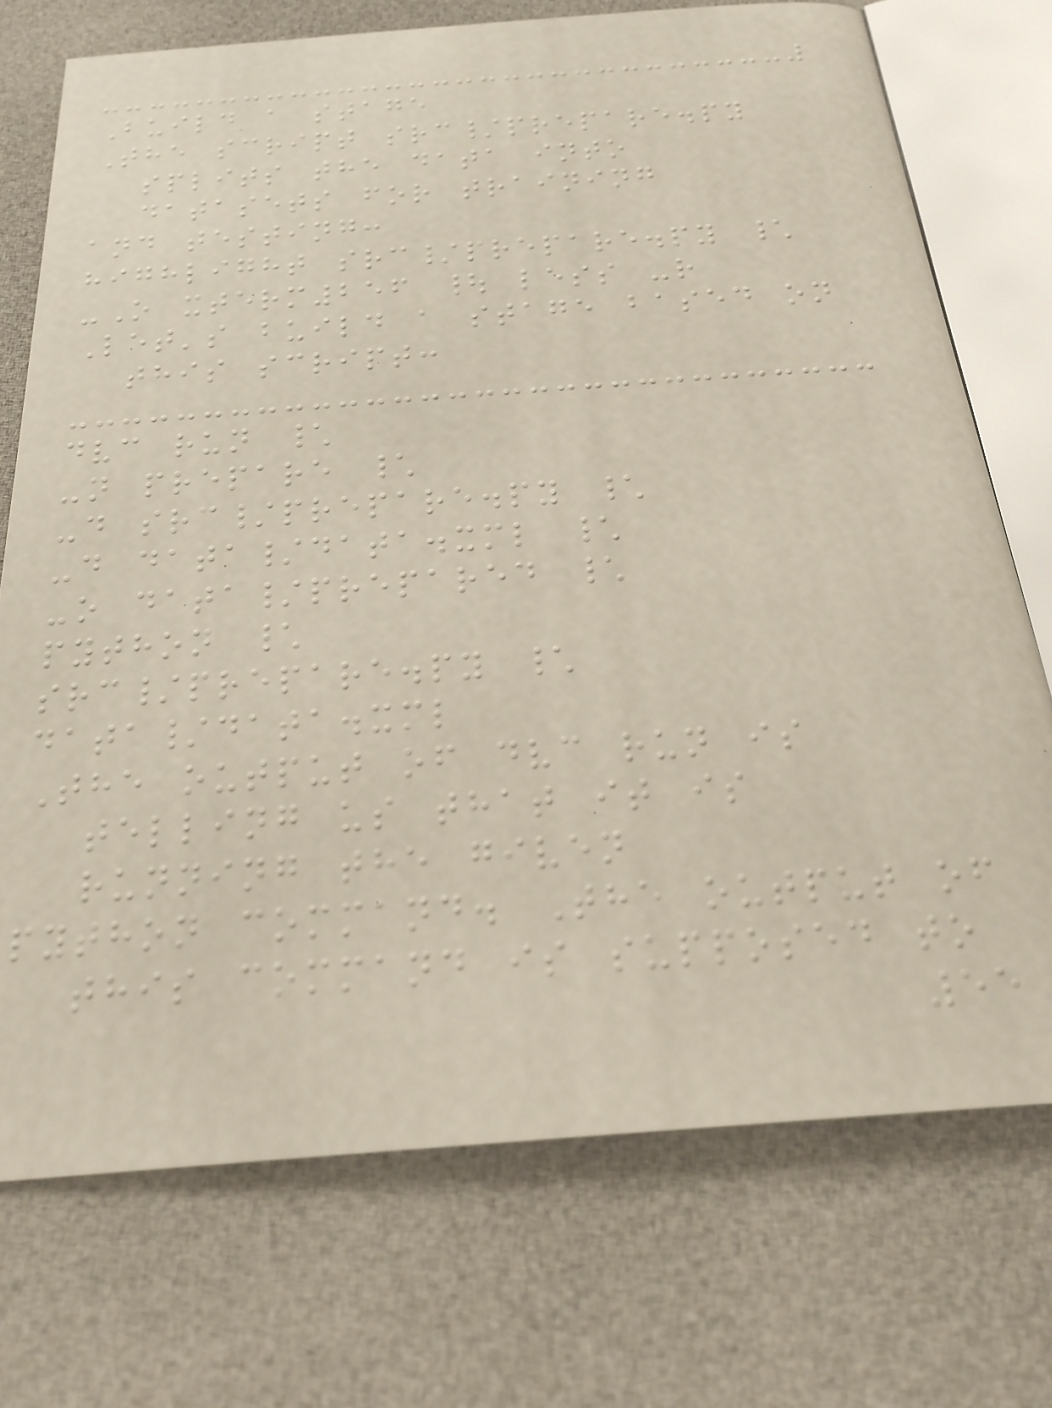Build a stage
The script src/prepare.py
splits the data into
datasets for training
and testing:
highlight src/prepare.py \
-O xterm256 | less -r
Let's build a stage based on
this script:
dvc run \
-n prepare \
-d src/prepare.py \
-d data/data.xml \
-o data/prepared \
python \
src/prepare.py \
data/data.xml
The output of dvc run is
telling us that it is
running the given
python command. The output of
this command is supposed to
55
